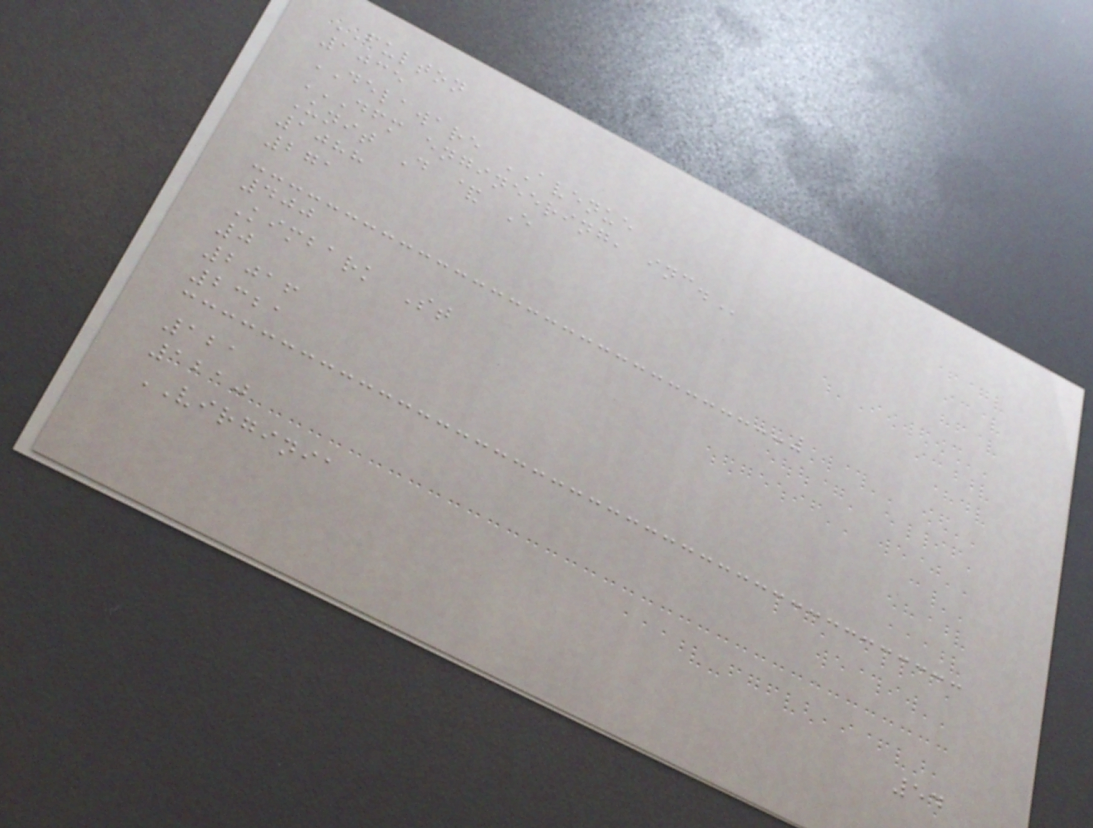FULTON
1035
DELAWARE AVENUE
DFM ENGINEERING, INC.
Unit D & E
1088
271
400
Kimbark St
0
2016
2321
121
1210
VIRGINIA
54
